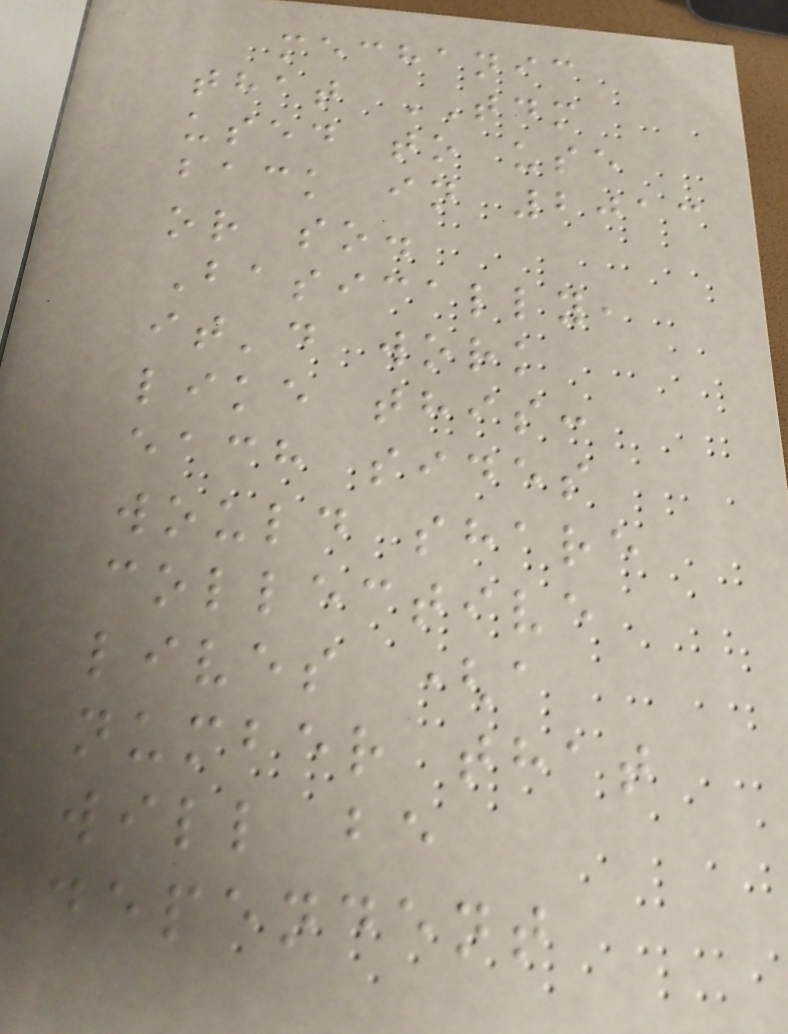mechanic
that TDM
used to use
back in 2013
or so.
Basically,
it'd work
like this:
each sides
would share
collective
lives (a
number that
will be
dependent
